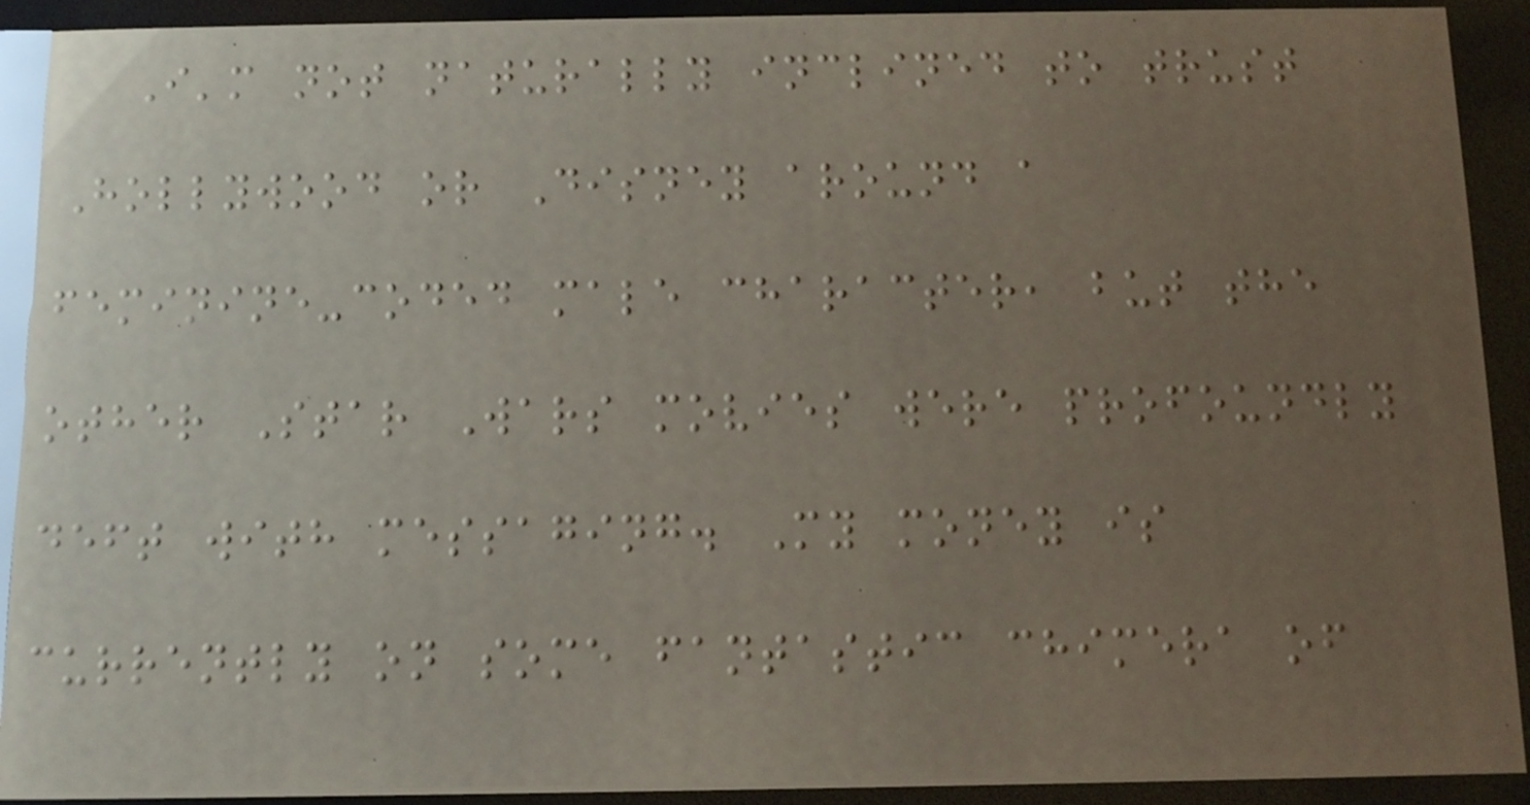I'm not naturally inclined to trust
Hollywood or Disney around a
feminine-coded male character, but the
other Star Wars movies were profoundly
deft with messaging. My money is
currently on some fantastic chimera of
